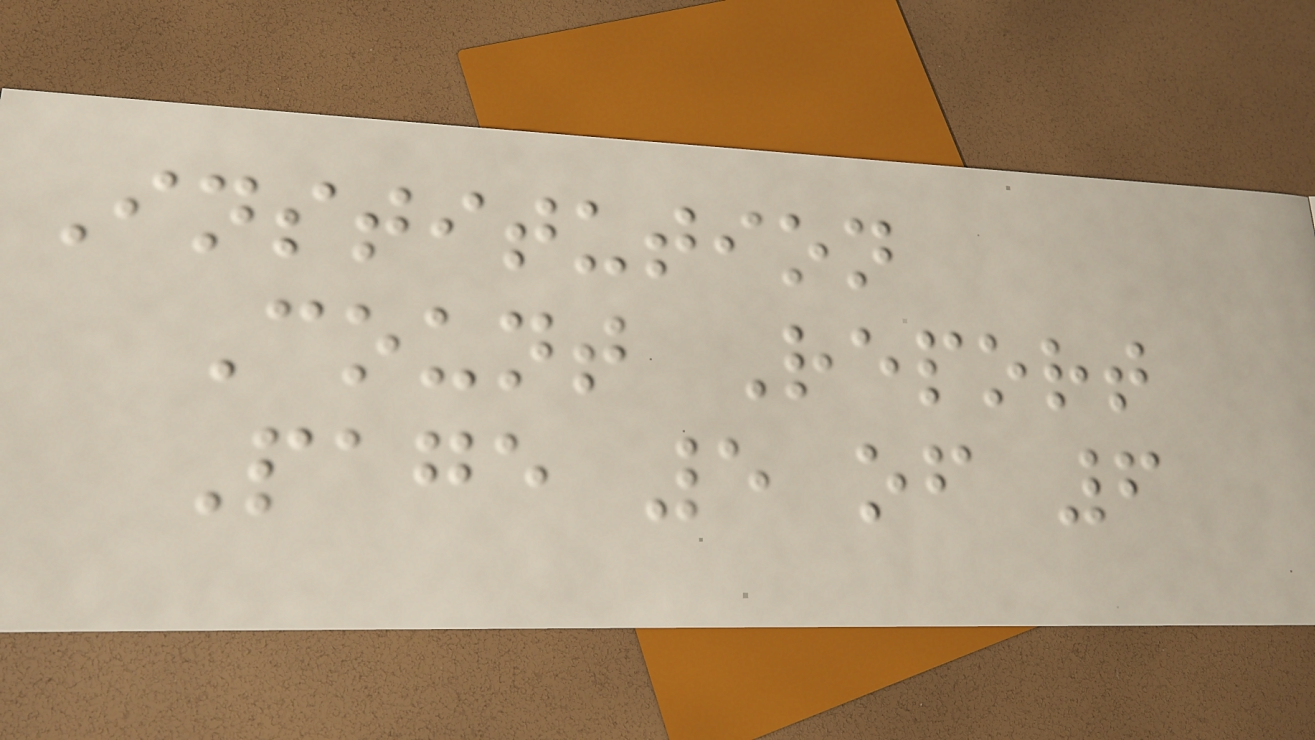Institution
Count Report
Page 5 of 6
